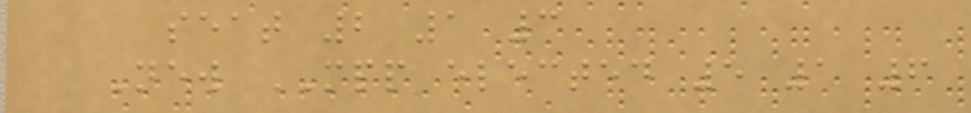seat 2 1 3
New MPP elected 5 1 6
